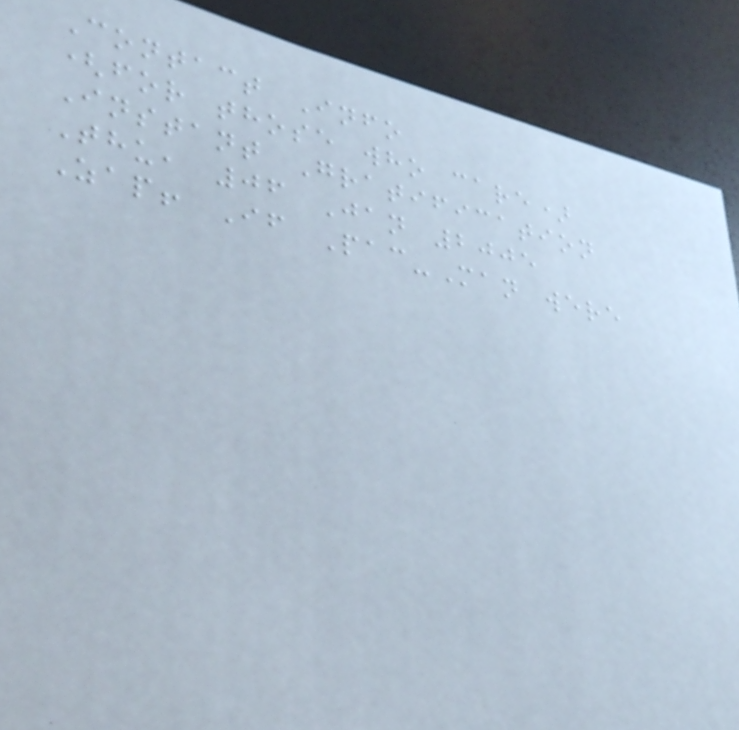Contact Info
(for those who care)
Instant Gratification
Thu, 06 Jan 2005
Zap! If Pac-Man were
